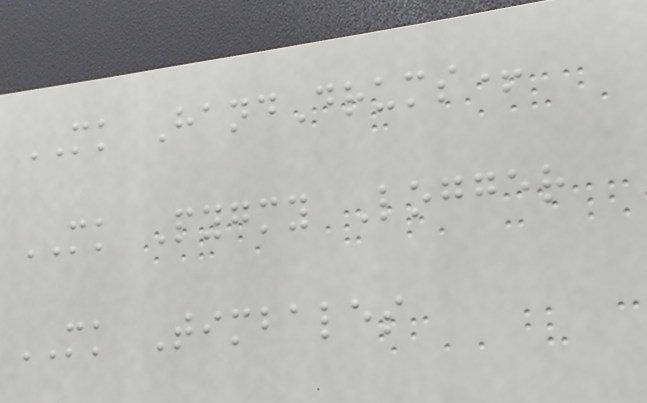MK HandDrums+
MK Pygmy Logger
MK Timbales
